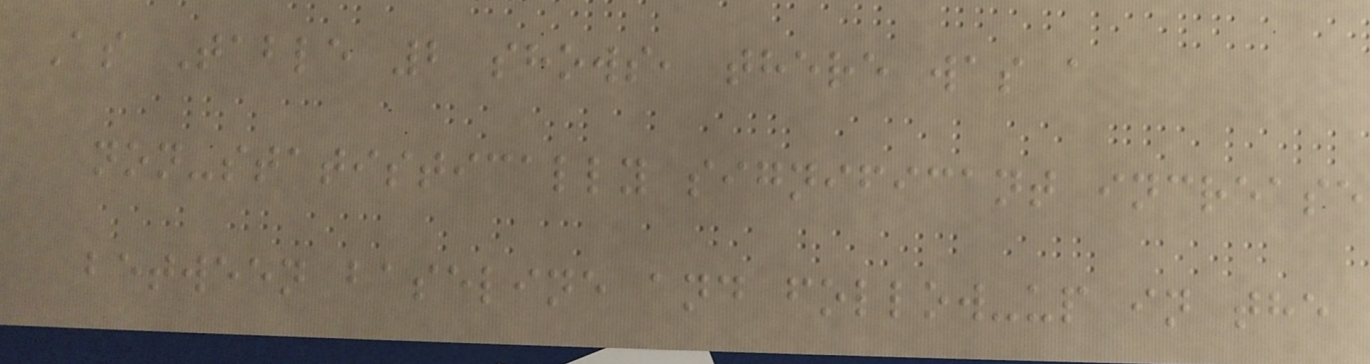As Table 2 shows, there was a
non-statistically significant increase
between baseline and follow-up in the
